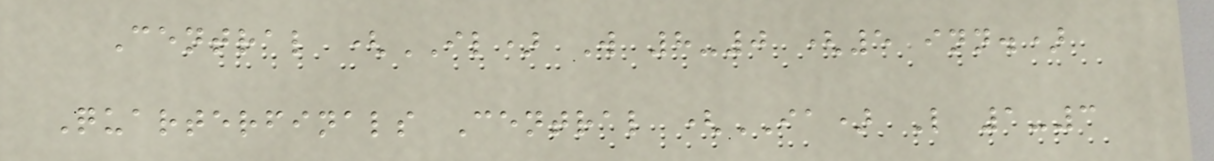Central (IL) W 8-0 (5 inn.)
Quarterfinals Central (IA) L 1-3
